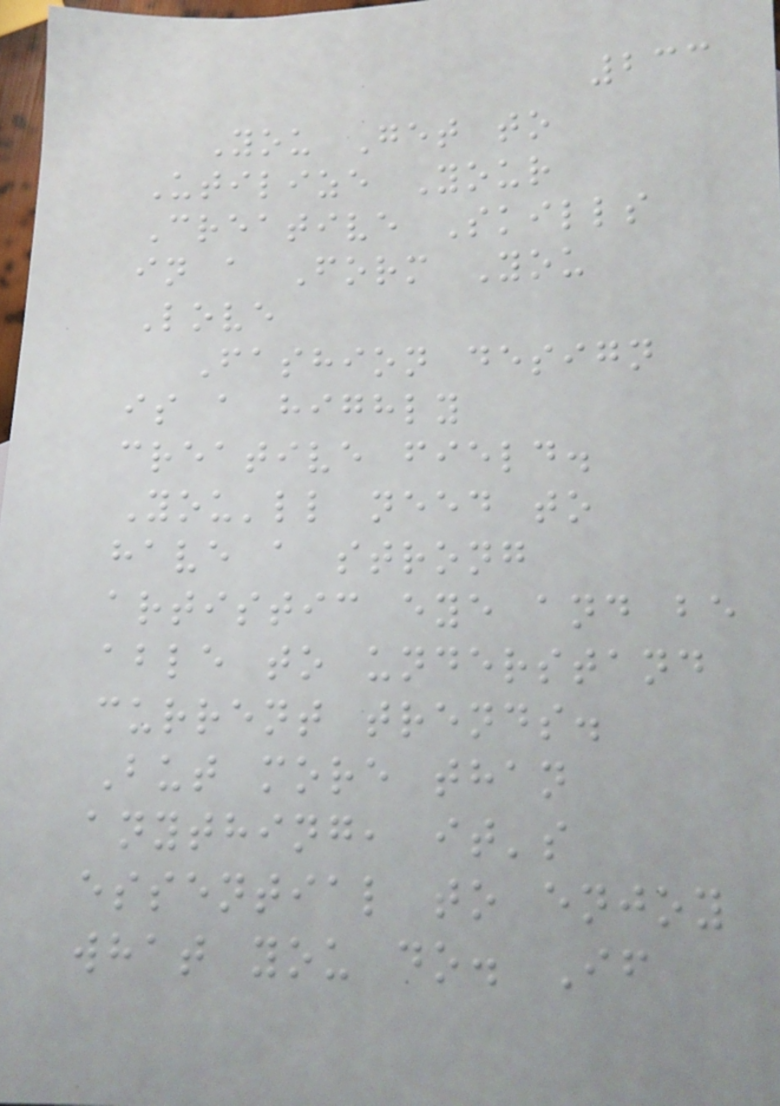233
You Get to
Utilize Your
Creative Skills
in a Form You
Love
Fashion design
is a highly
creative field.
You'll need to
have a strong
artistic eye and be
able to understand
current trends.
But more than
anything, it's
essential to enjoy
what you do. If
